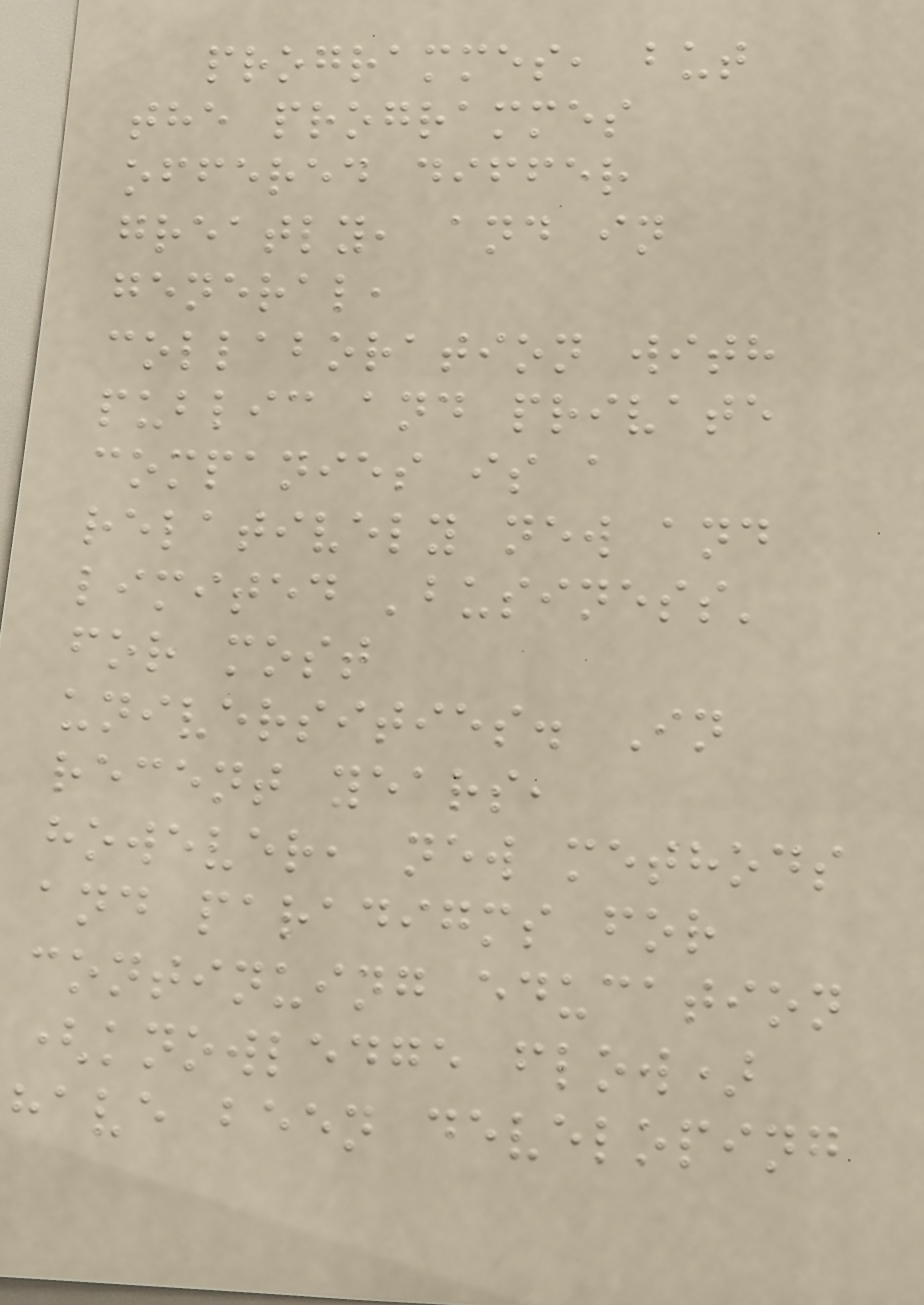programmes, but
the programmes
offered differ
greatly, and in
general,
collaboration with
public and private
companies is a
relatively new and
limited 'business'
for most
universities. In
recent years,
however, new methods
and paradigms for
continuing education
(knowledge flow)
have been developing
